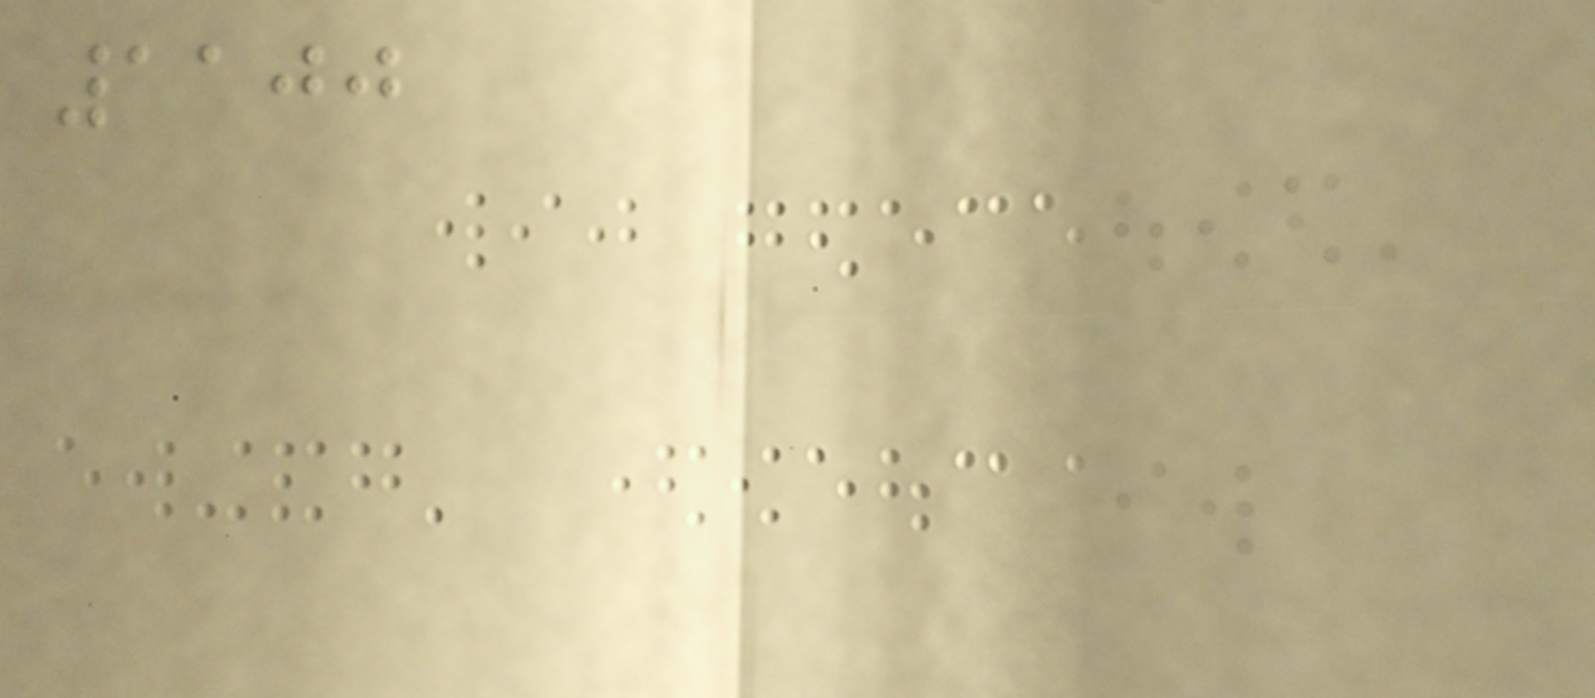1100
